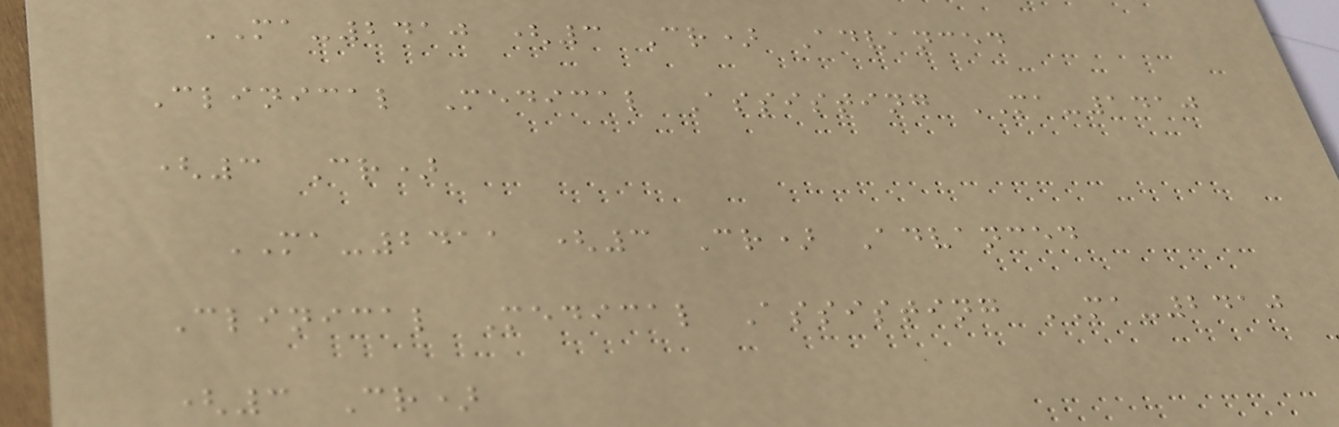MA-2410 (3 Cr) Advanced
Clinical Medical Assisting MA-1410
(3 Cr)
MA-2411 (3 Cr) Advanced
Clinical Medical Assisting MA-2410
(3 Cr)
